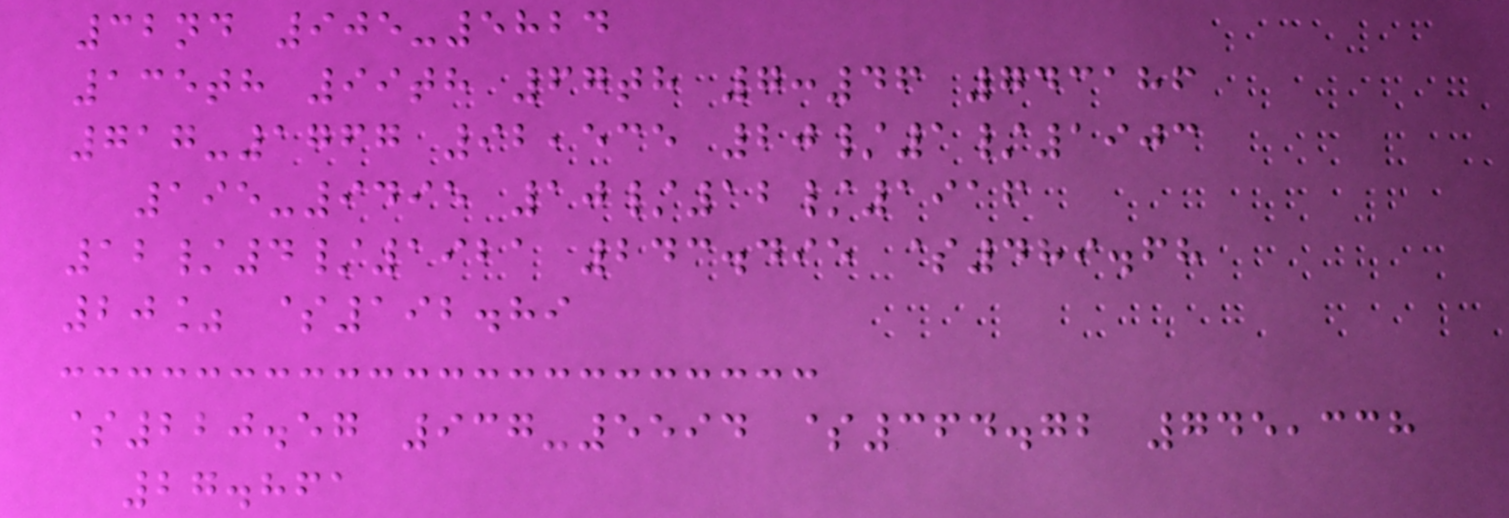32nd 905-5824
135th 99th 67th 7:46 743186
717-1767 92,535 20/1/1903
195-9495 10/12/1916
12/4/1921 243.495 $489.68
20% $192.89
$220.57 937-5594 $364.72 745,338
27.861
